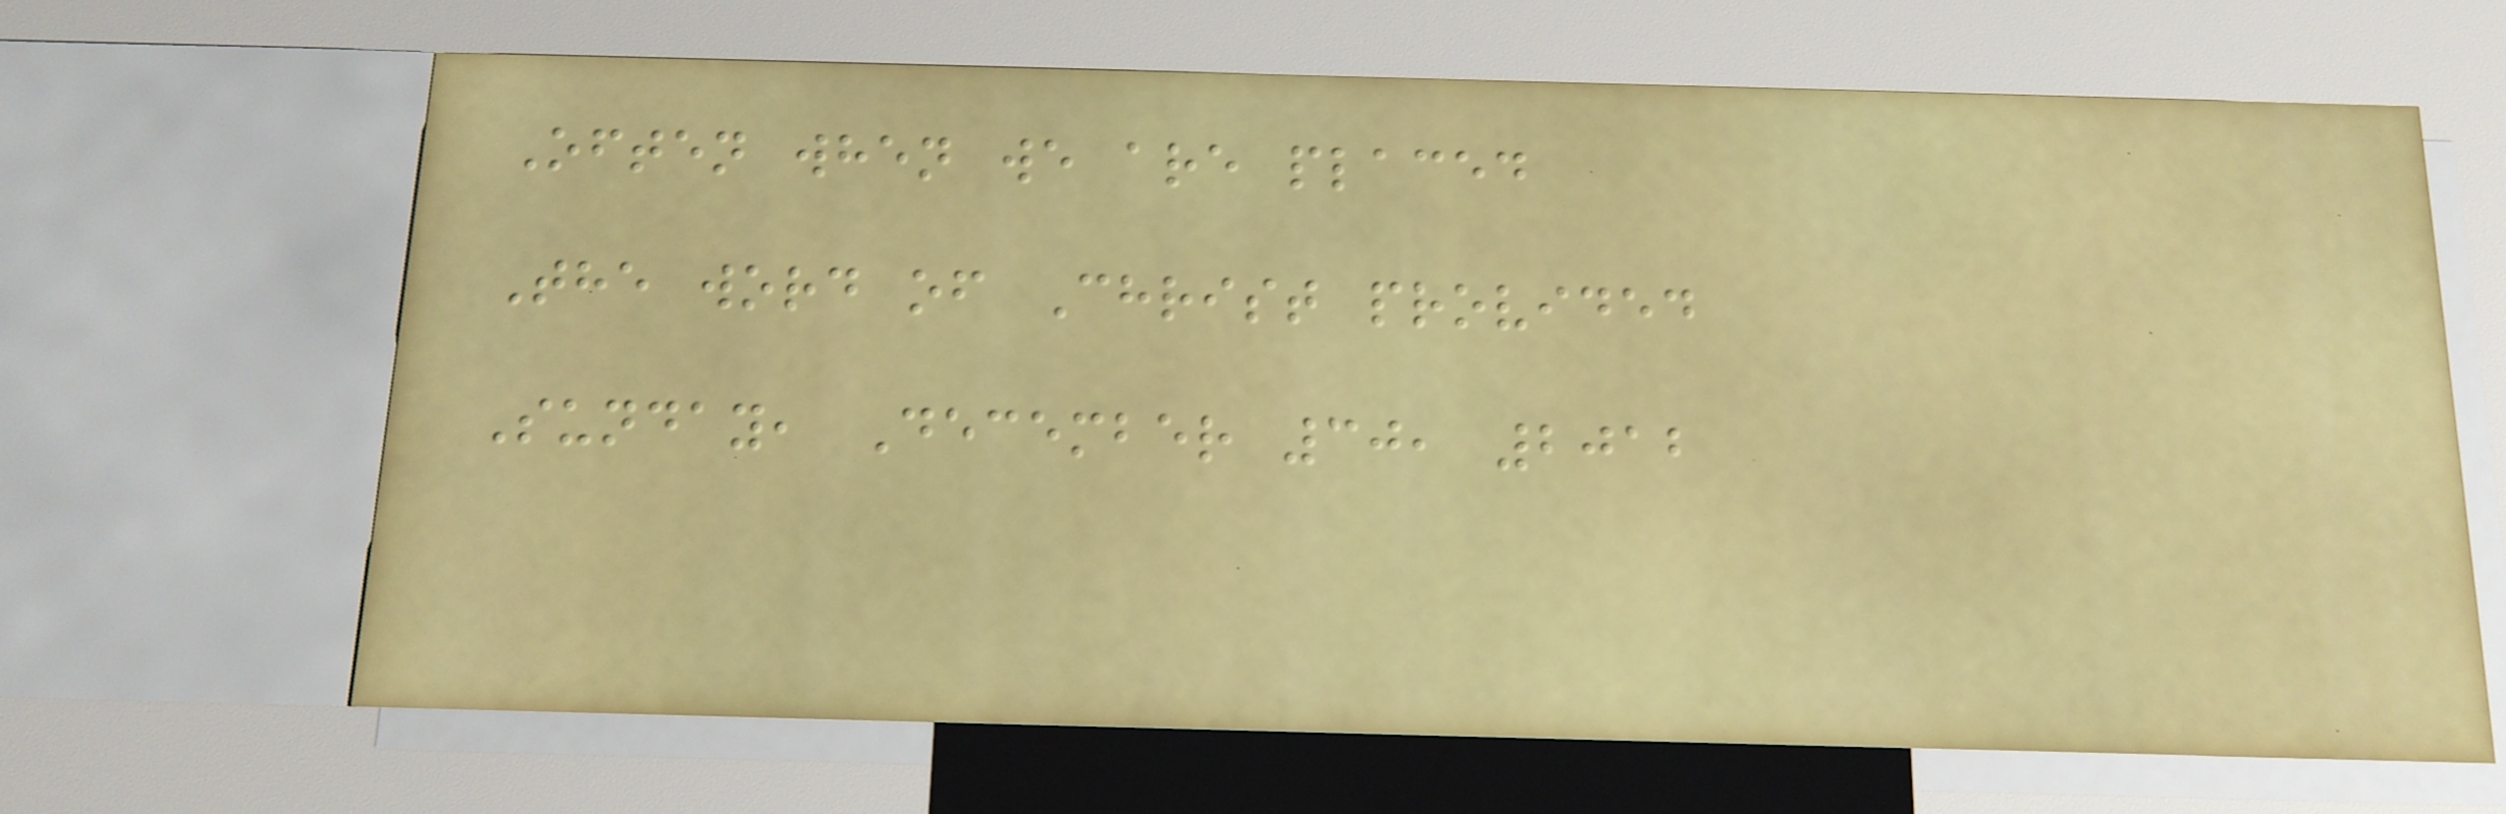Often when we are placed
The word of Christ provided
Sunday, December 30, 2012
